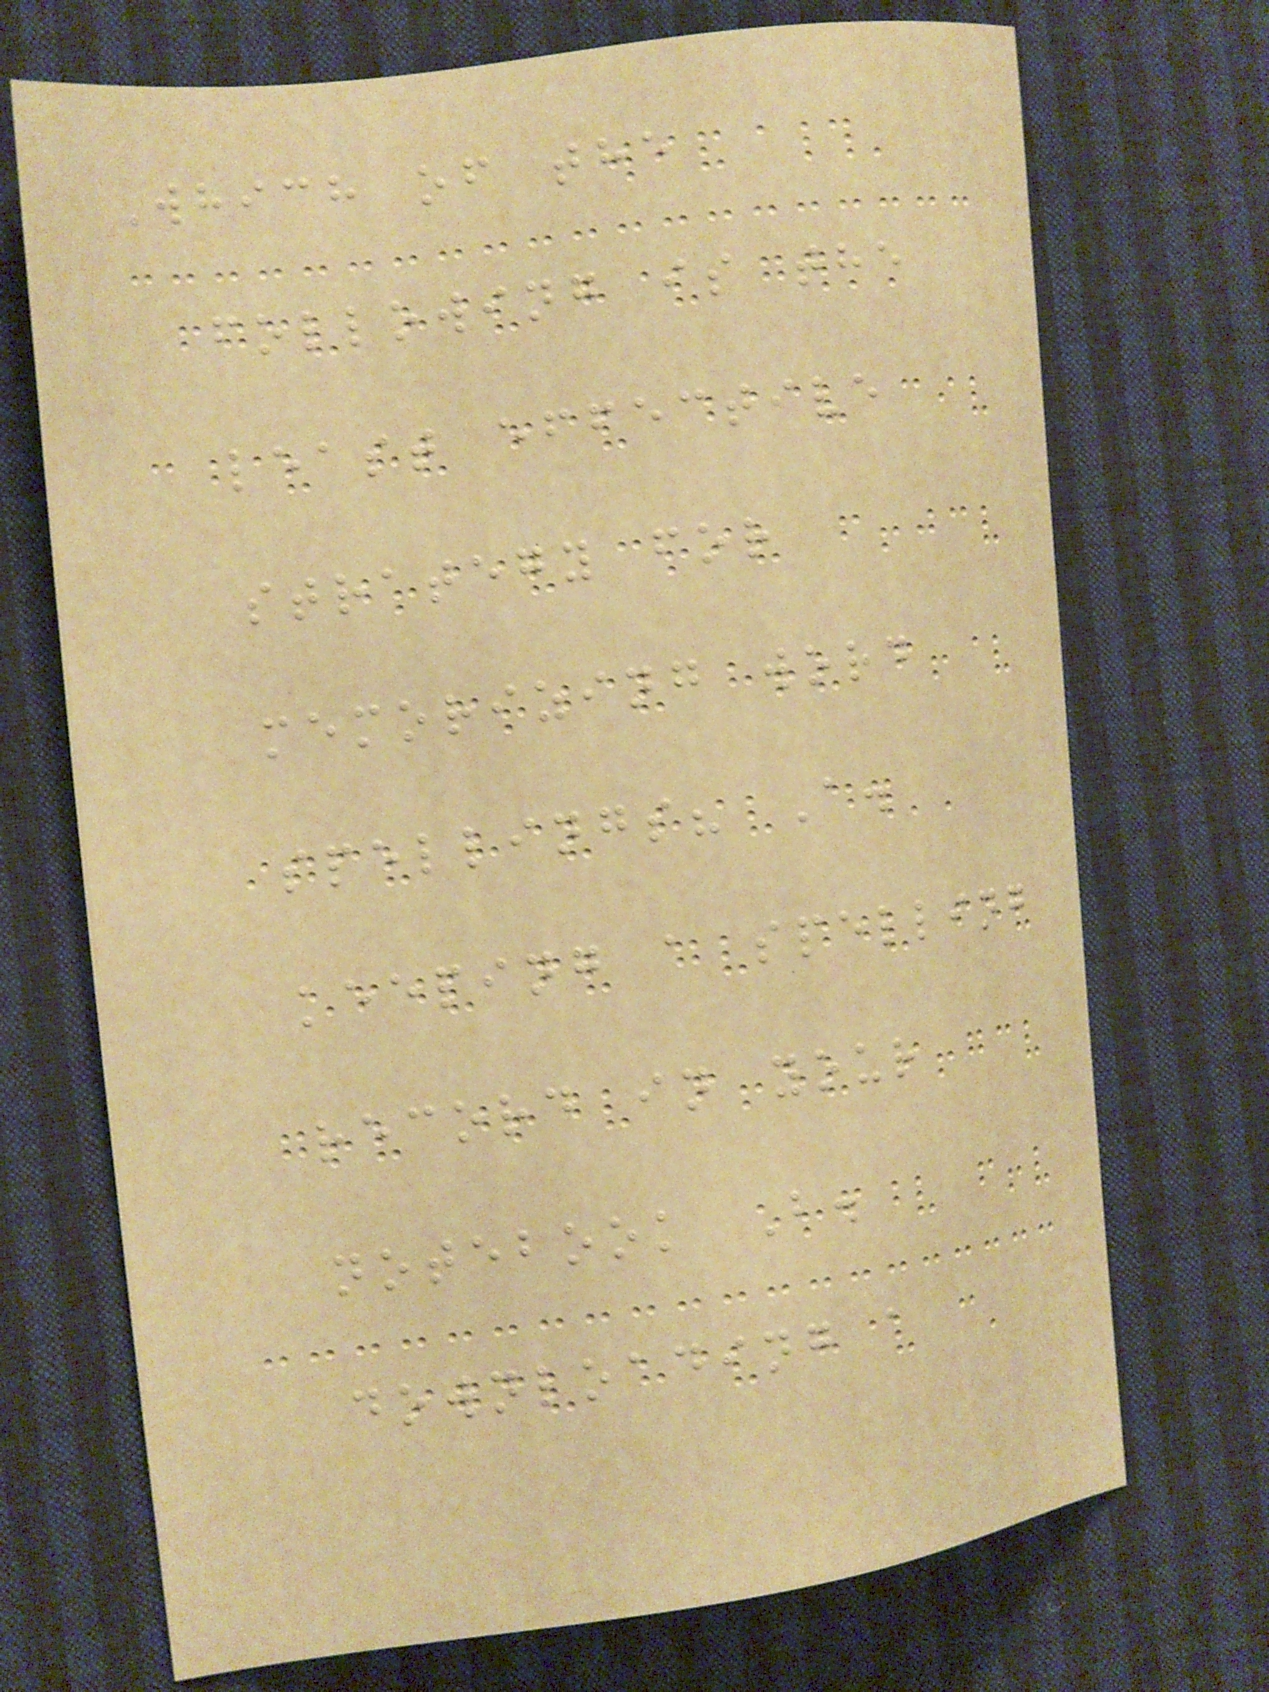Which of the
following is the
least effective
strategy for
memorizing word
spellings? A.
keeping a spelling
record in your
notebook B.
downloading a
